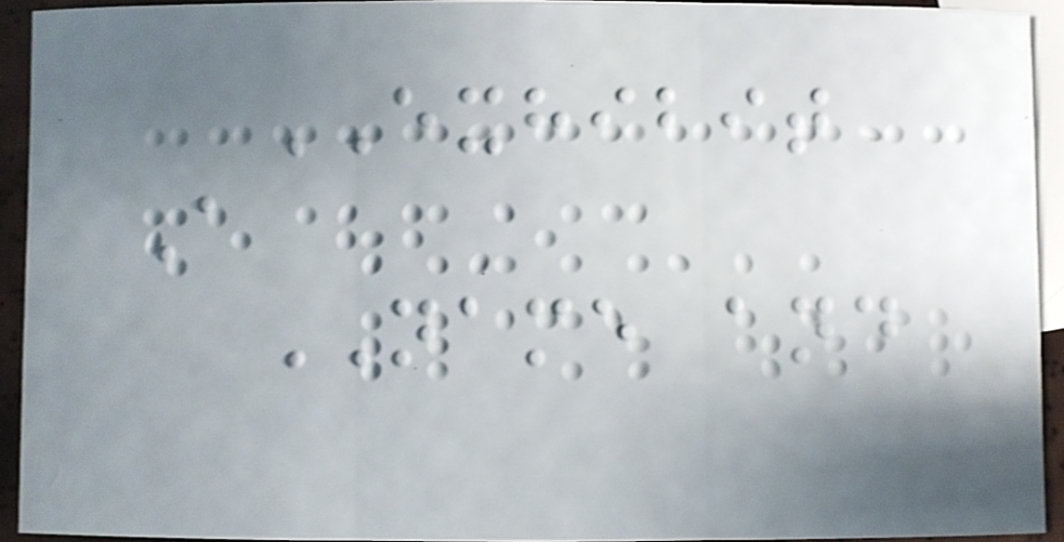EXHIBIT
A
NAME and
